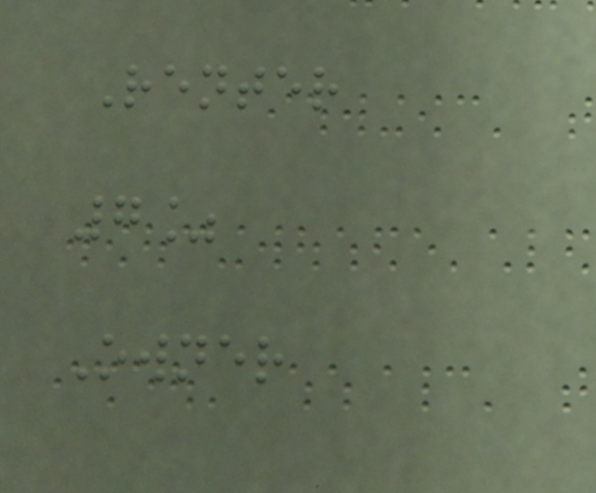Renter
7%
Owner
